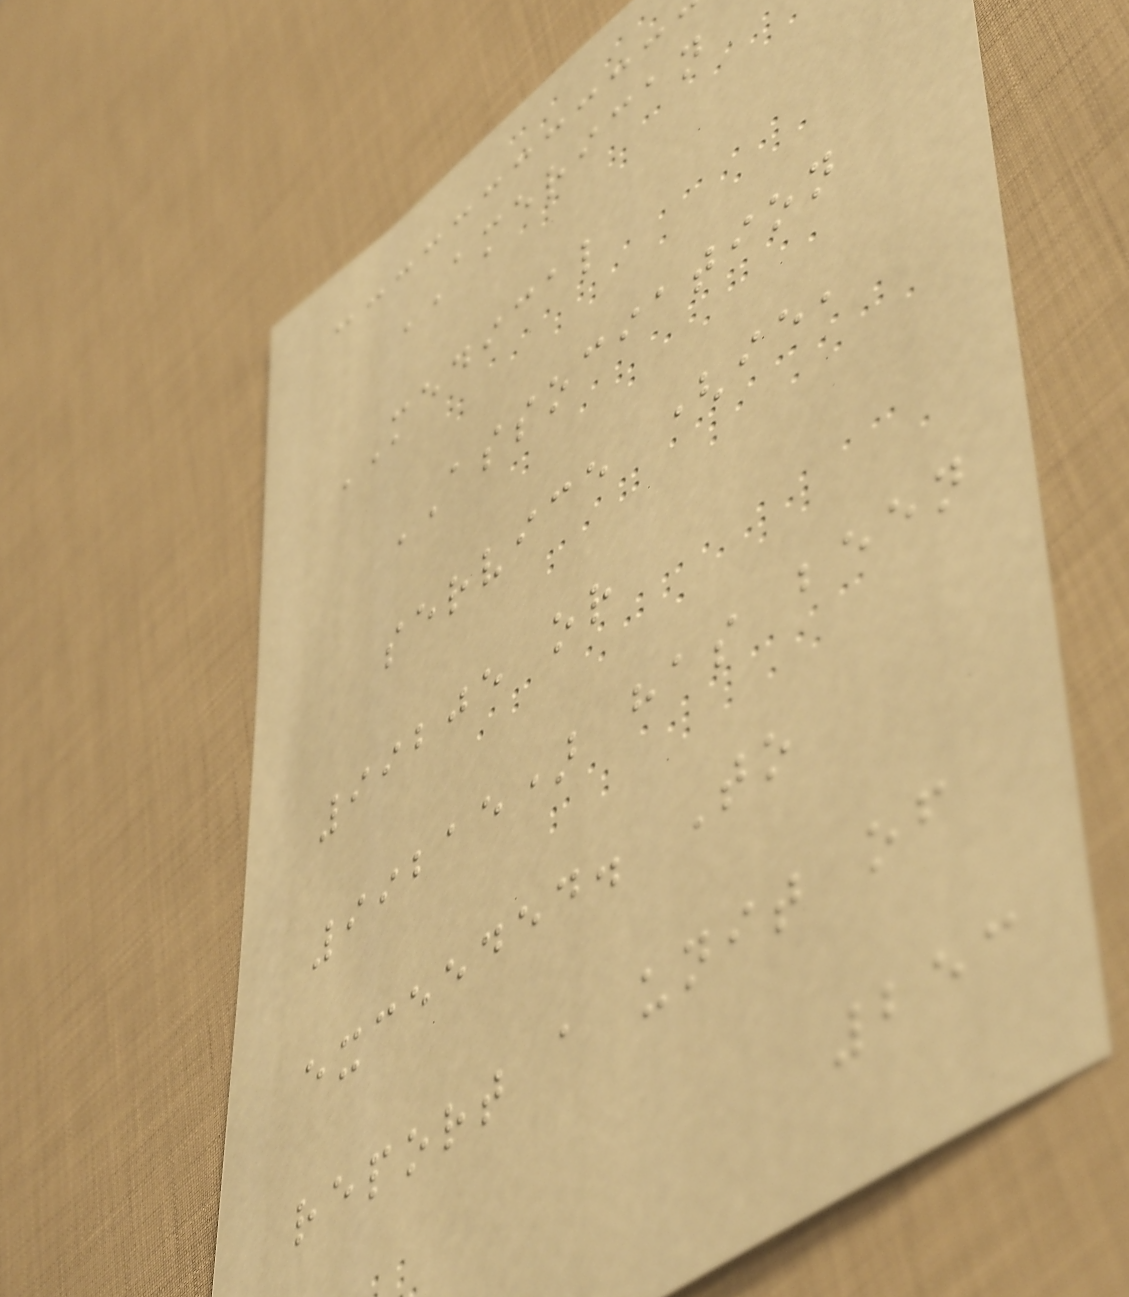AMERICAN
MEDICAL
ASSOCIATION
service (ie,
99205 or
99215) has been
exceeded. To
report a unit of
253
